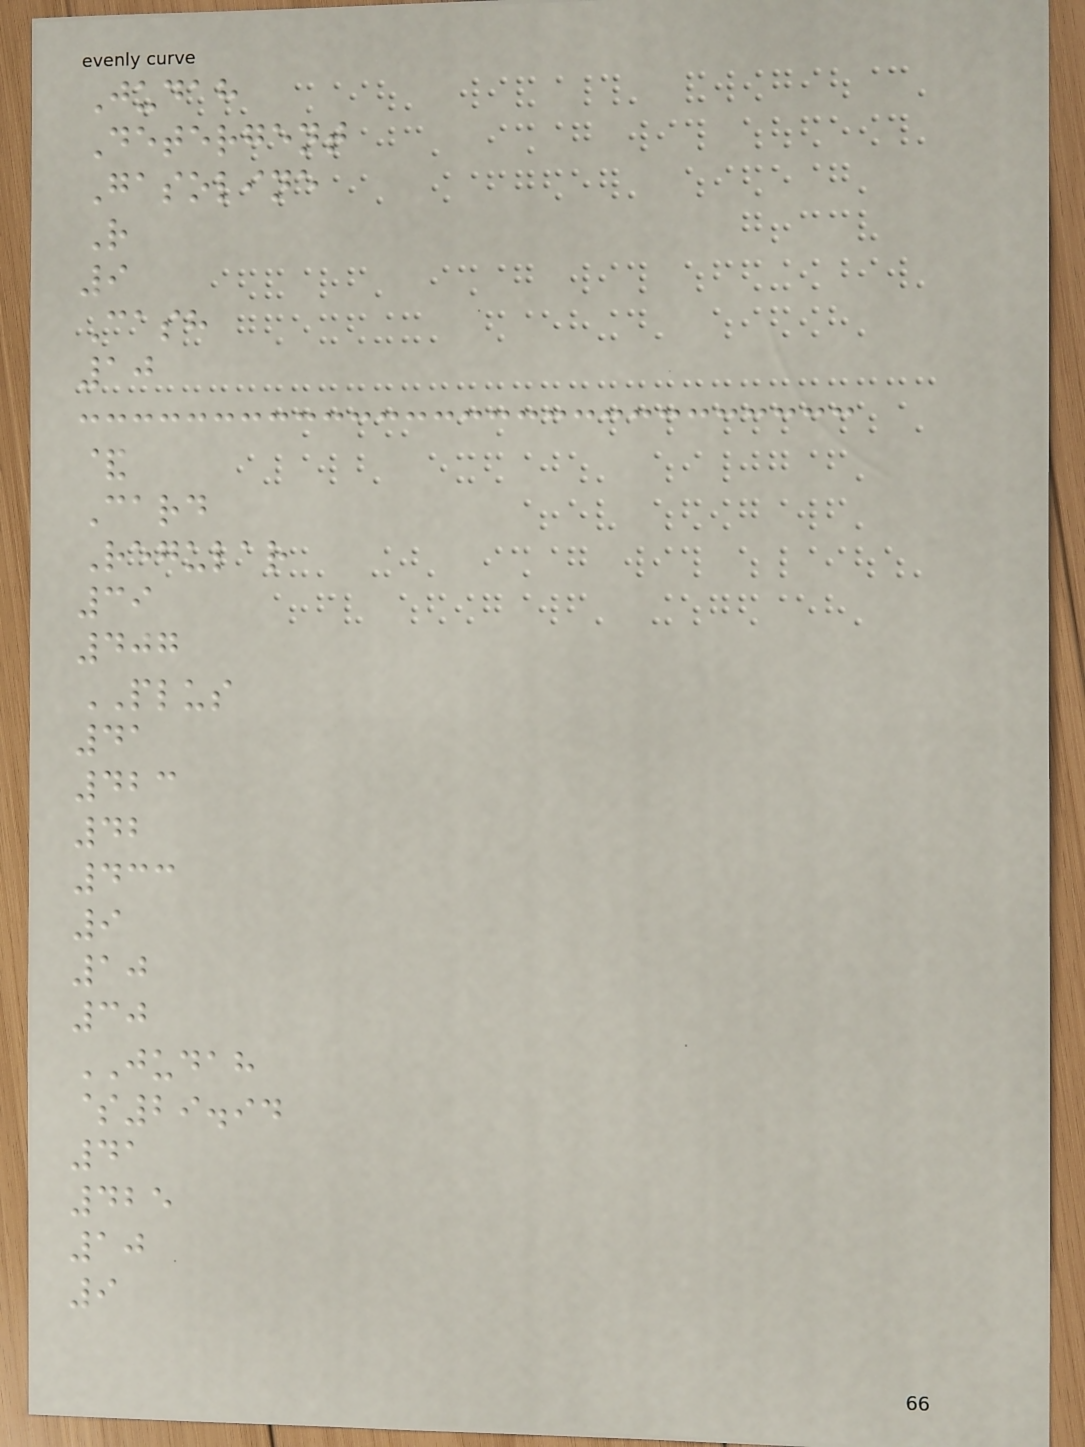Judah
Detergent
Gasoline
R
9
Cash
10
&
Card
Regular
39
407
PLUS
41
423
42
433
9
10
30
JUDAH
$29.94
41
425
10
9
